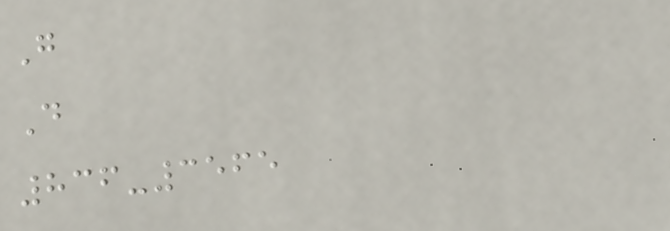G
D
836-3565
